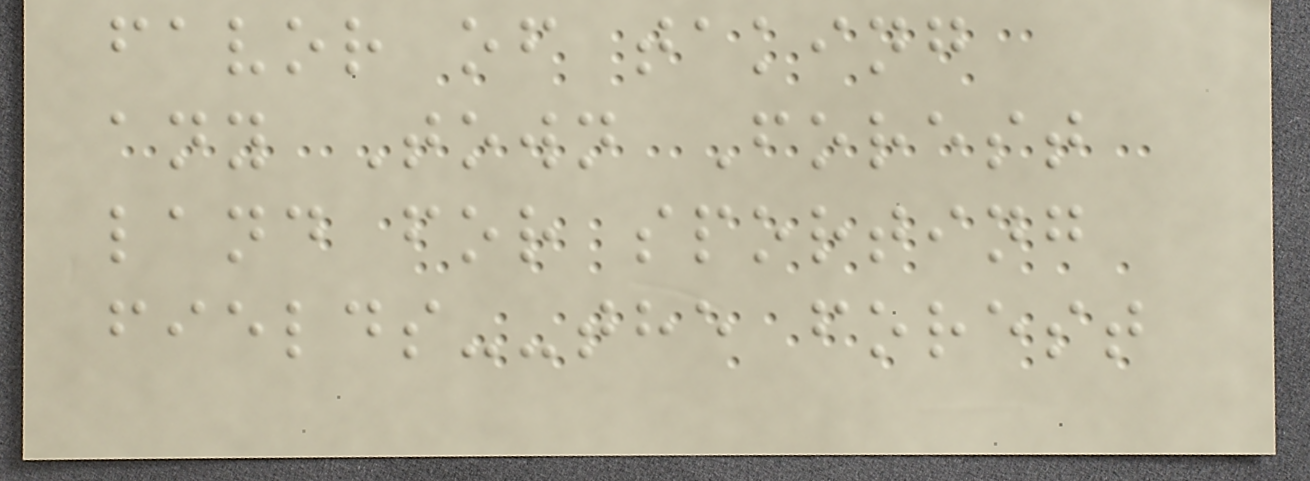favor of taking
any Town Forest
land for sporting
fields--the forest
